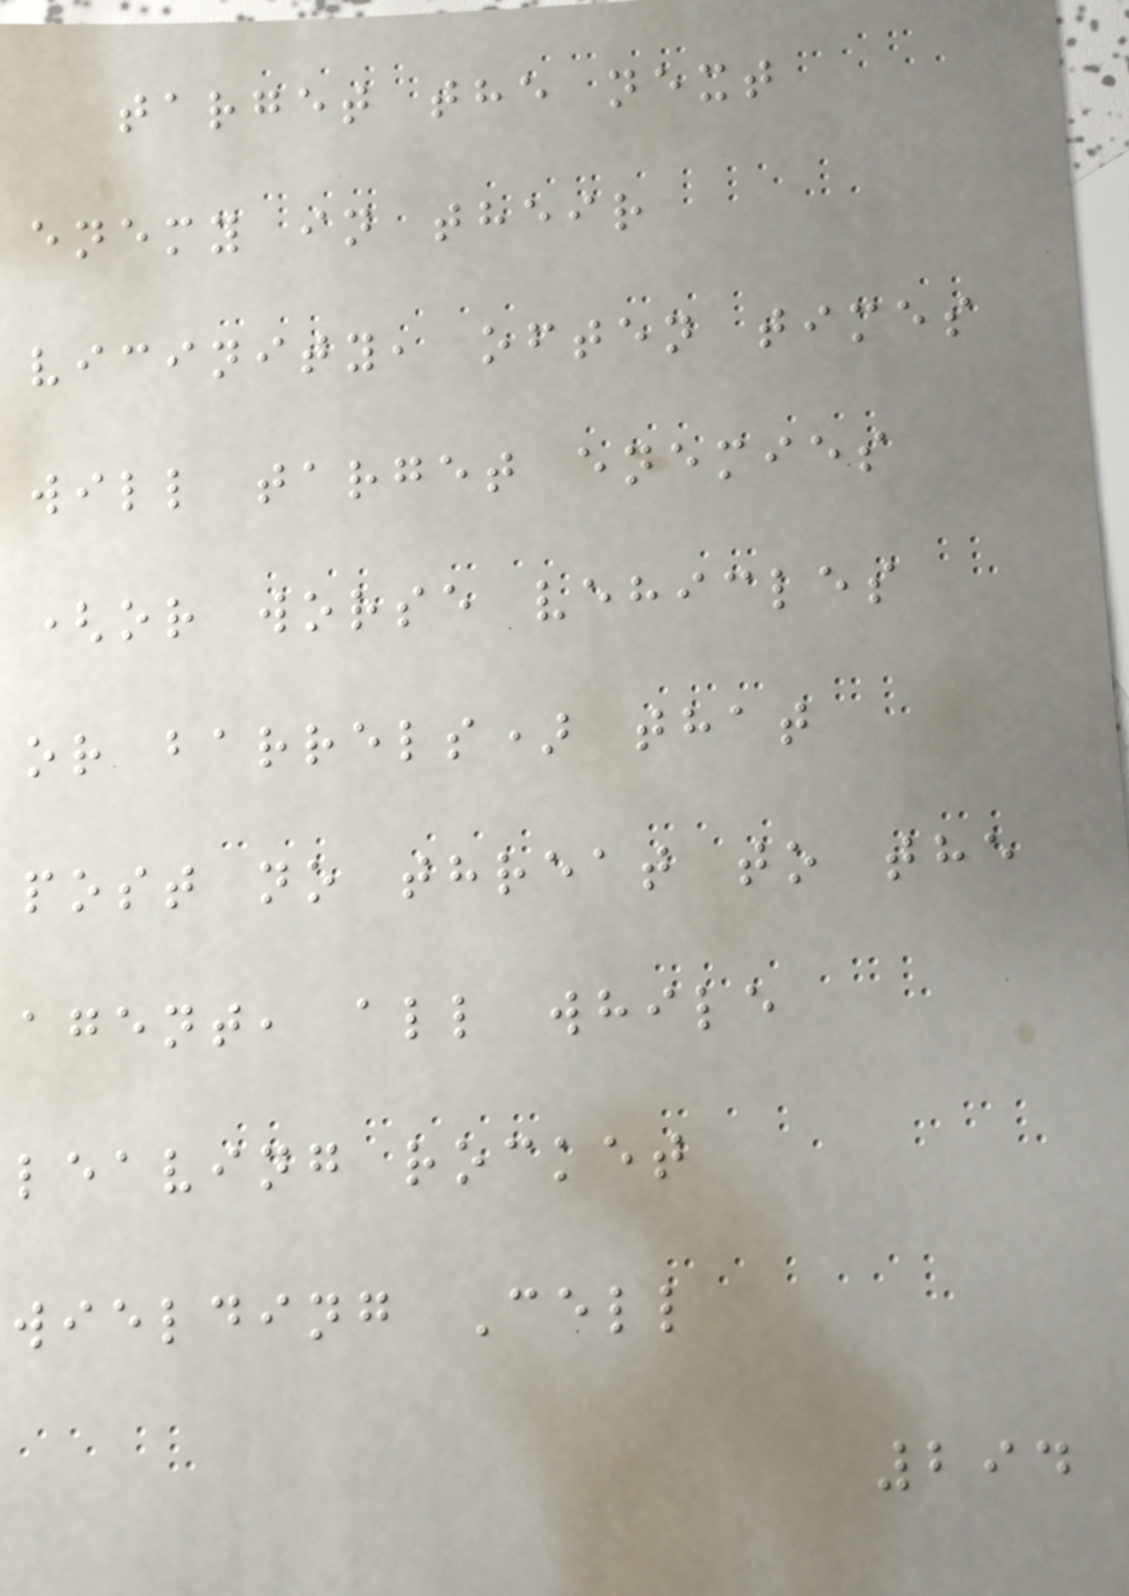target the next
enemy in their
vicinity, often times
will target enemies
(or worse vehicles
or barrels) that
post no threat to the
agent, all while
leaving rocket
wielding Cell
294
